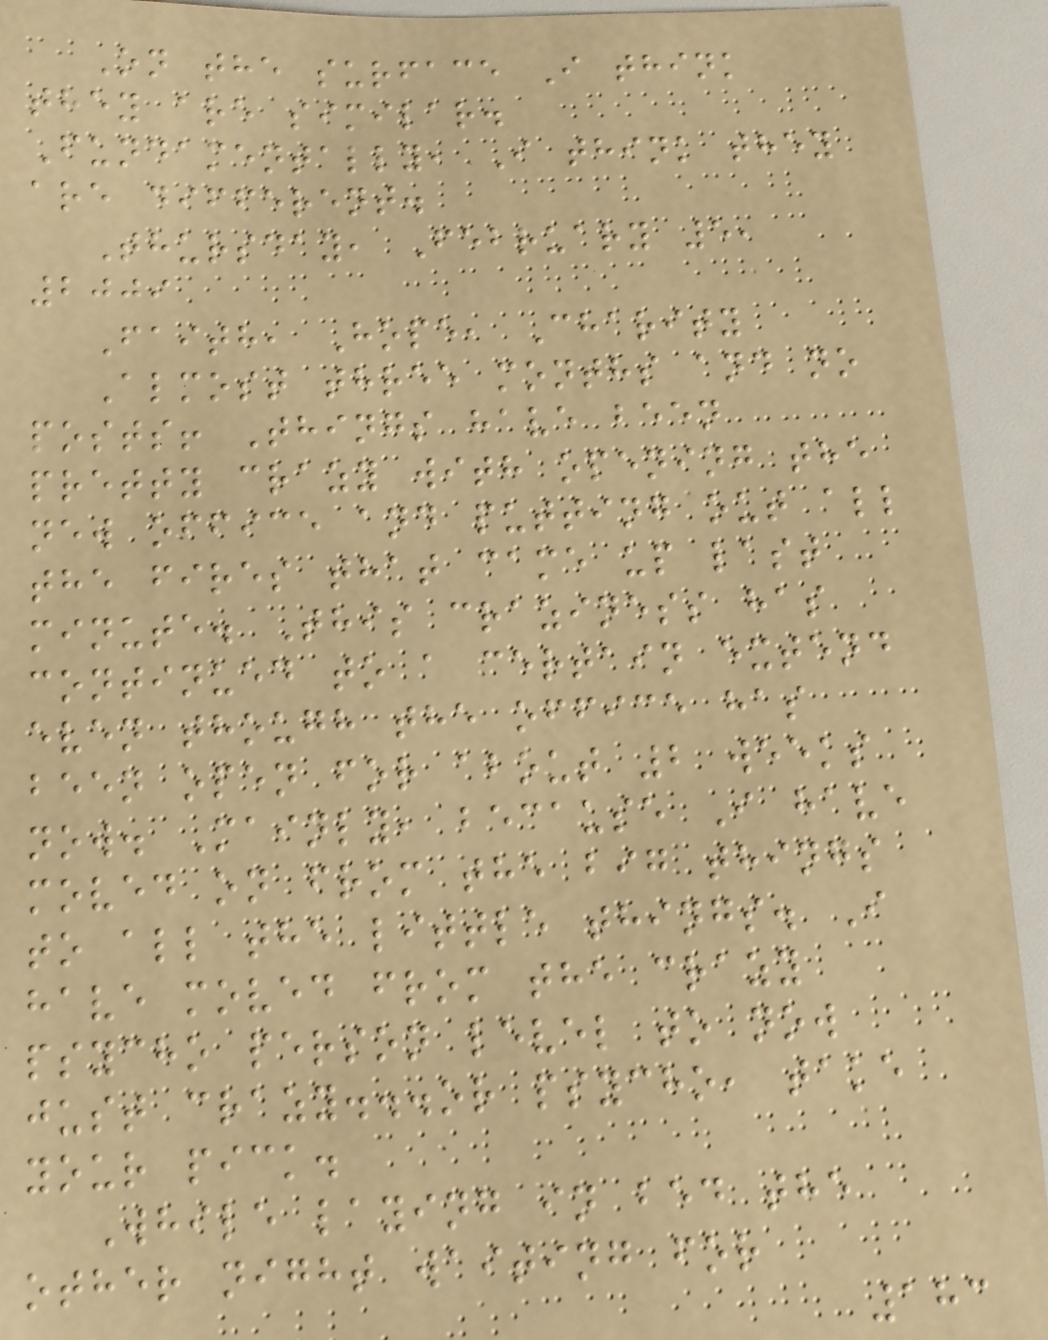On the surface I think
they are similar.
Fundamentally, I think they
are different.
Thursday, February 5,
2009
Faith, Hope, Charity
Almost three months and no
posts! Things have been
pretty crazy with opening the
new office and putting out all
the fires that came up last
minute. This craziness has
continued to a certain extend
even though the office has
been open for about 2 weeks
now. Mainly, because I have
moved on from the big things
to all the little things. I
have moved from the crazy
psycho person level to now
just crazy...or psycho, take
your pick.
While laying in bed the
other night waiting for
183
